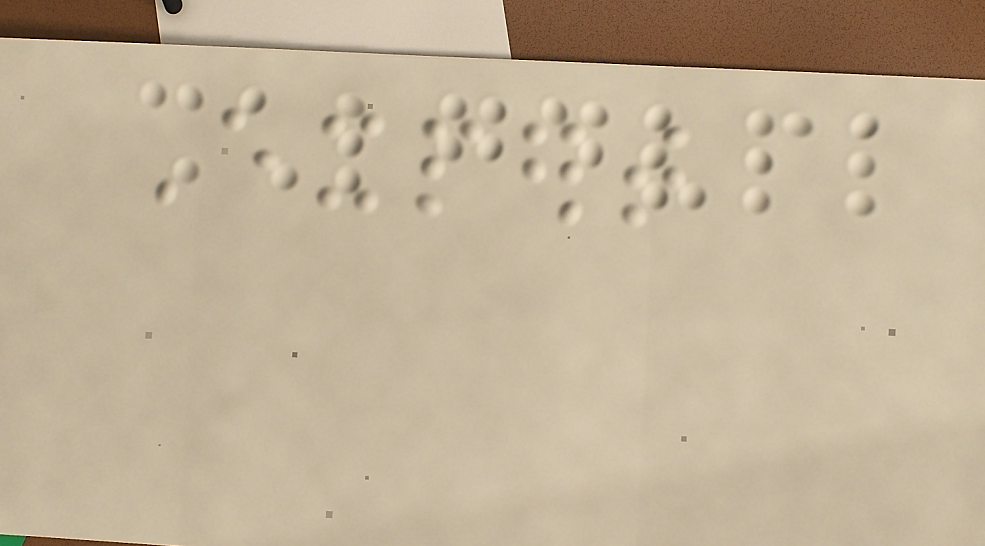Expert
